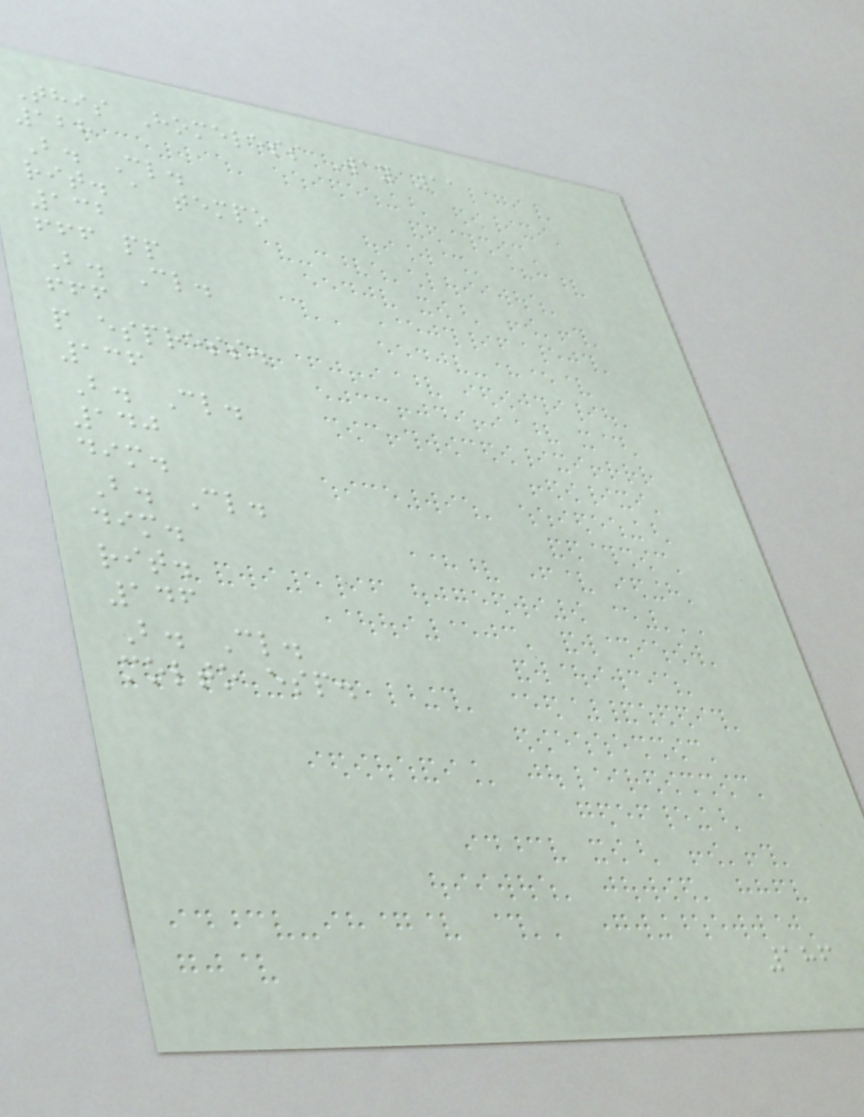This Homeless Way 11
128
B. Cl.
rit. a tempo
132
fff pp
B. Cl.
fff
p espress.
136
B. Cl.
140
dim.
B. Cl.
dim.
rit.
146
B. Cl.
molto esp.
186
